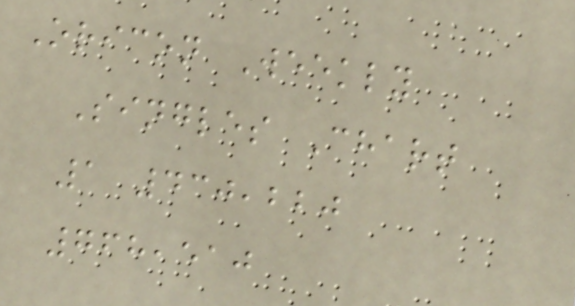Oricon Weekly
Singles Chart
1 430,220
768,510
